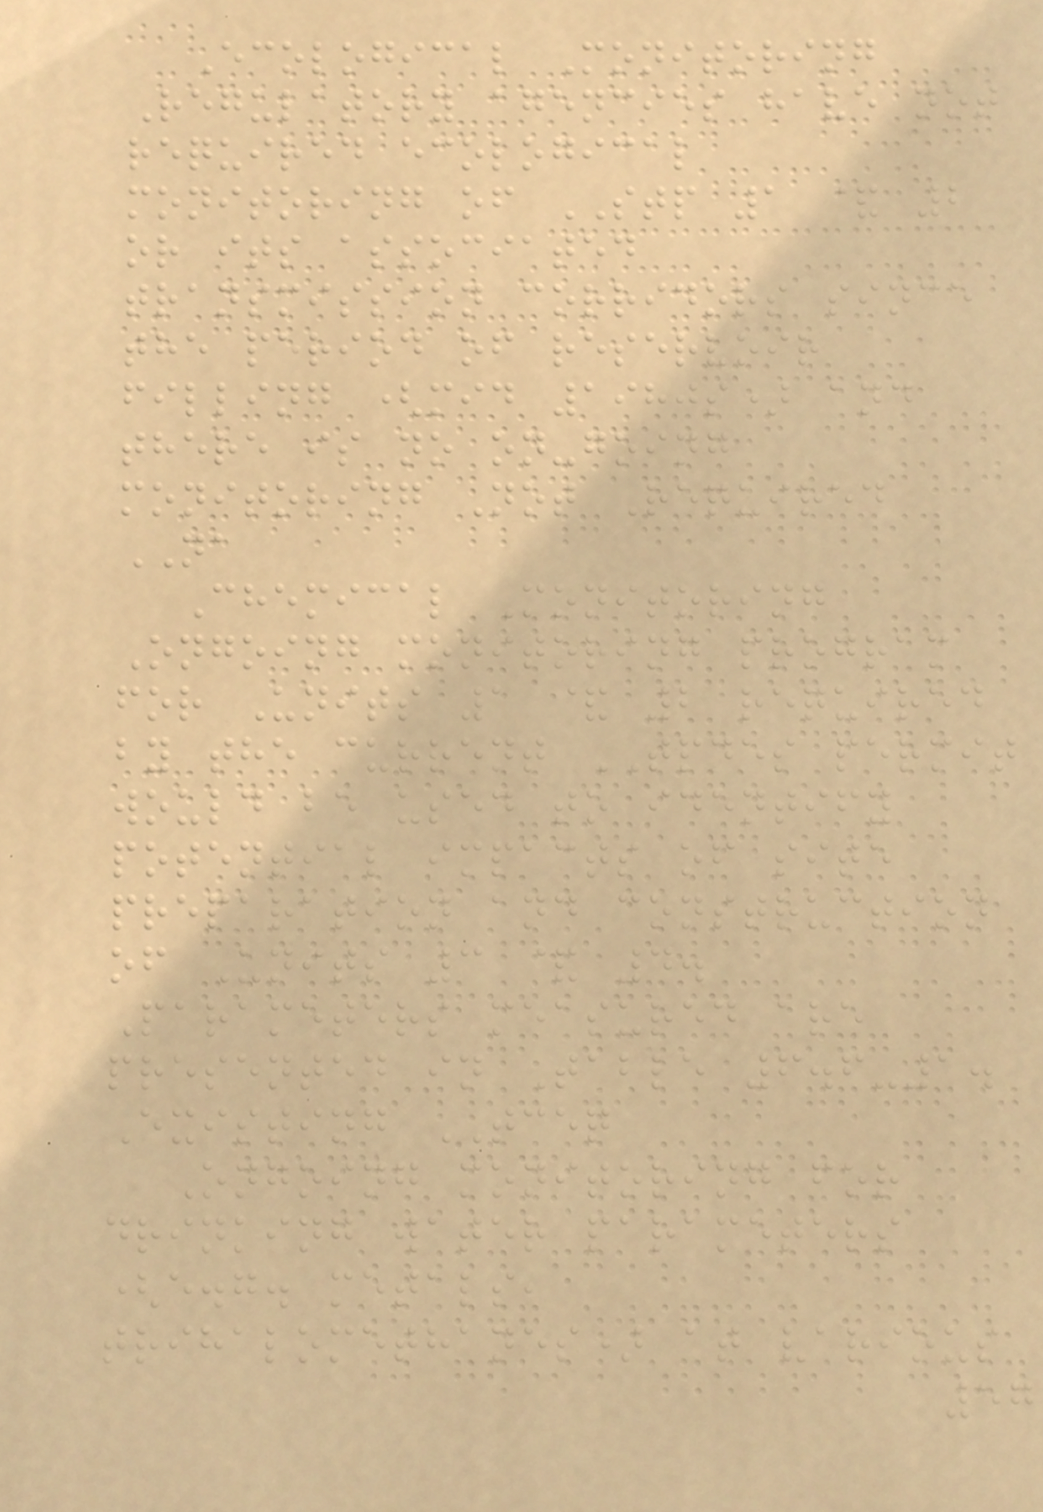Ecological Monitoring
Regulatory agencies have not
required ecological
monitoring of STP 1 & 2
or its associated
transmission corridors since
the period of reservoir
filling (mid 1980s) and
there is no on-going
monitoring Not Required
NA
Chemical Monitoring
Ongoing monitoring program
for Units 1 & 2 required
by the current TPDES permit
would be used to identify
potential impacts of site
preparation and construction
of Units 3 & 4.
Parameters measured are
presented in Table 6.6-1.
Existing TCEQ
Ongoing monitoring for
drinking water parameters
(e.g. metals,
trihalomethanes) at various
57
